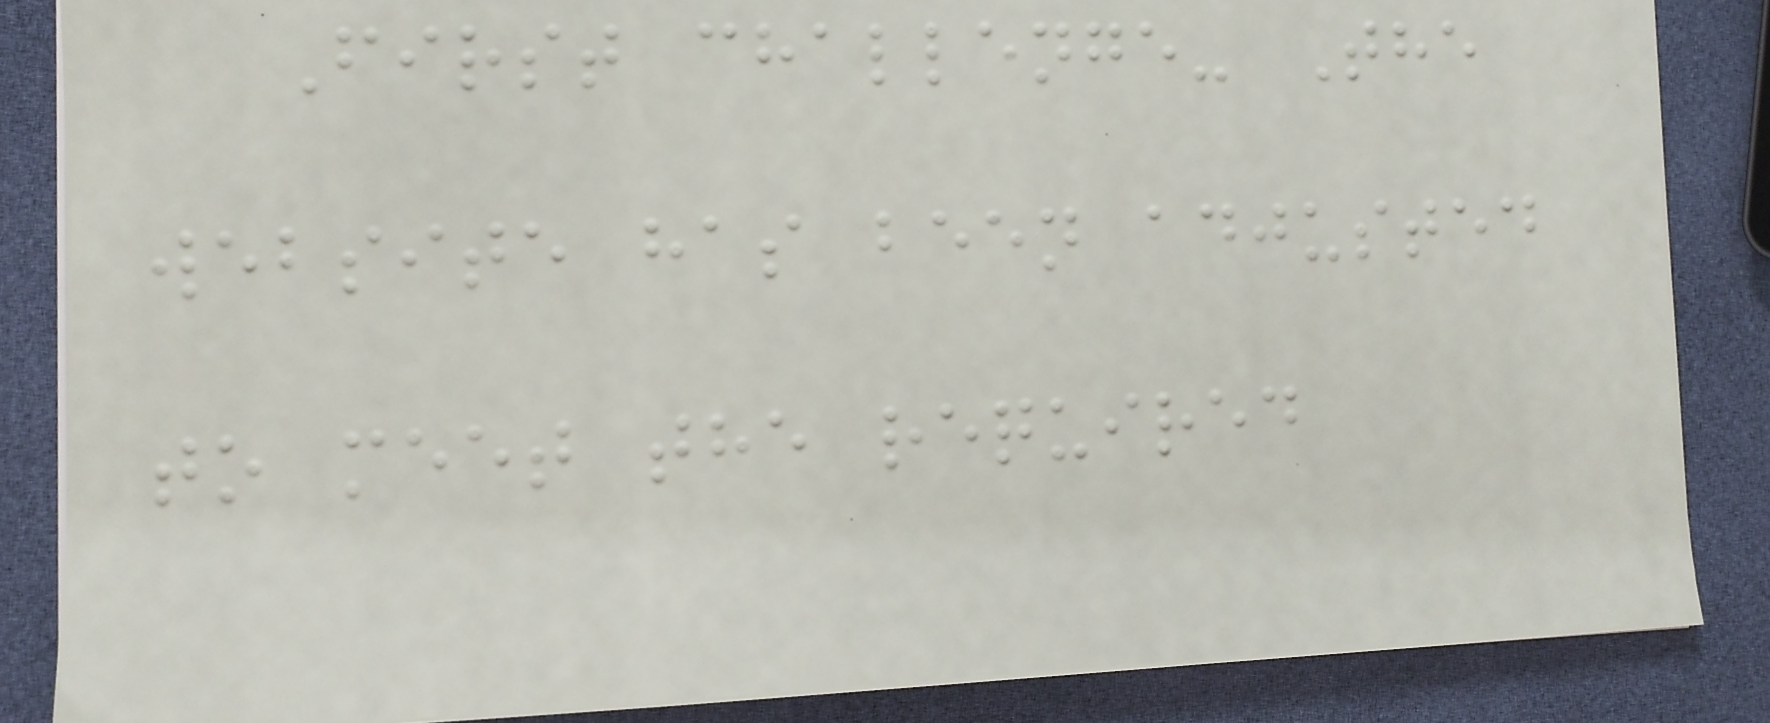First challenge- The
website has been adjusted
to meet the required
